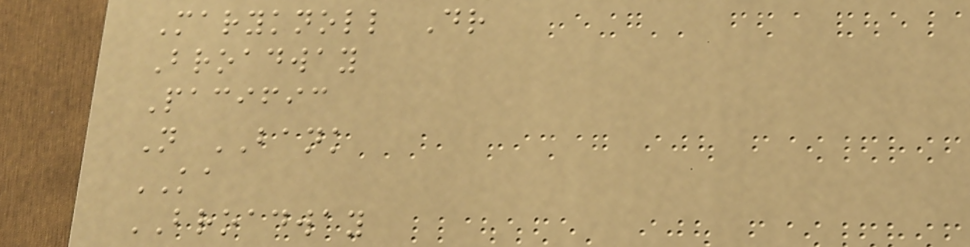Maryknoll Dr
Broadway
Pacific
N BANK
KA
BROADWAY
